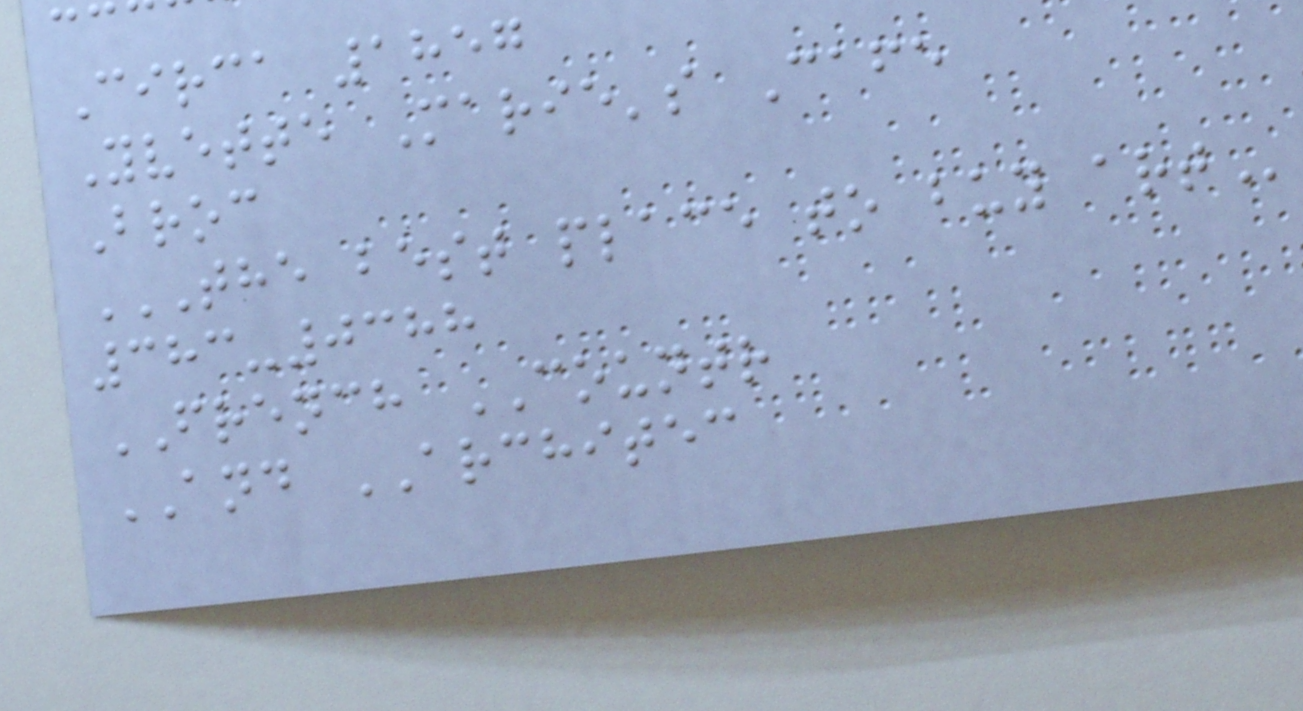Circa 1857
Yvette Marie's Cafe
Broc
THE BEST PLACE TO BUY ART
383-0388
FRENCH COUNTR
AND ARCHITEC
